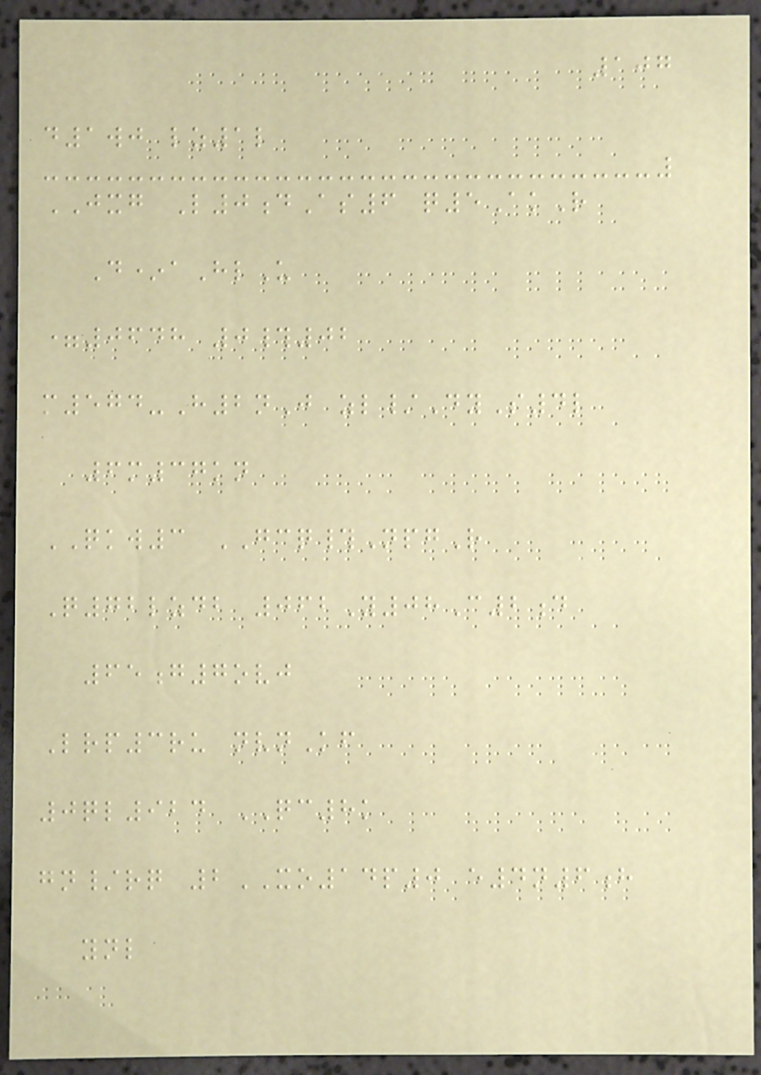107
d1wj lz1l
JXG L0dAs6 q5AkR
D*aHlU
=0648 0#02
m574-H2nJ zl/DyS4l
6m37kn
QKW3 GCQ#NpgR
Q72lzdb 062Y08C2d
65g7ovj
Lrp3ru nvnKf
0ql924 QC8k
gn/rq 2XO14p0 e4n6h
ynl
